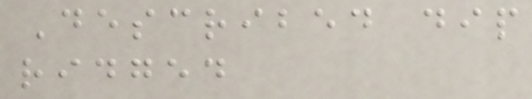Described dip
ridged
